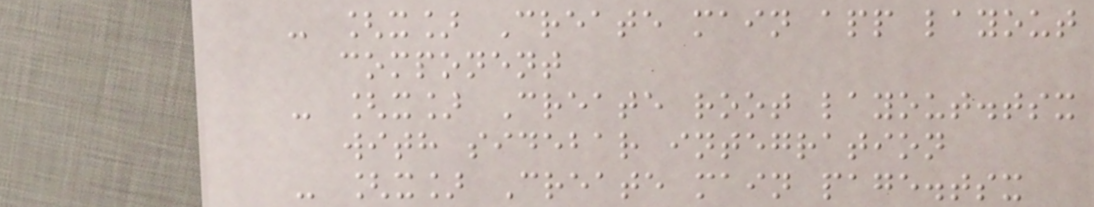- [x] Create main app layout
component
- [x] Create root layout.tsx
with sidebar integration
- [x] Create main page.tsx
